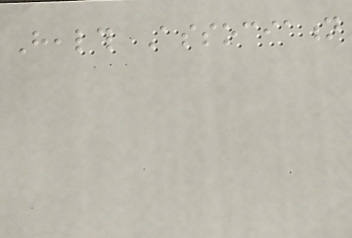Health Association
